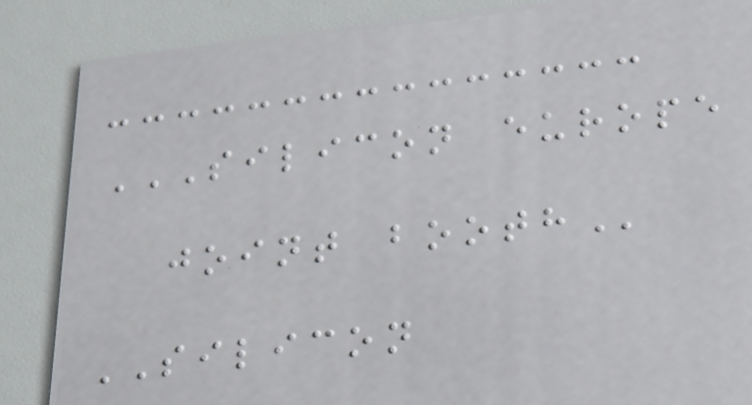SILICON EUROPE
JOINT BOOTH
SILICON
